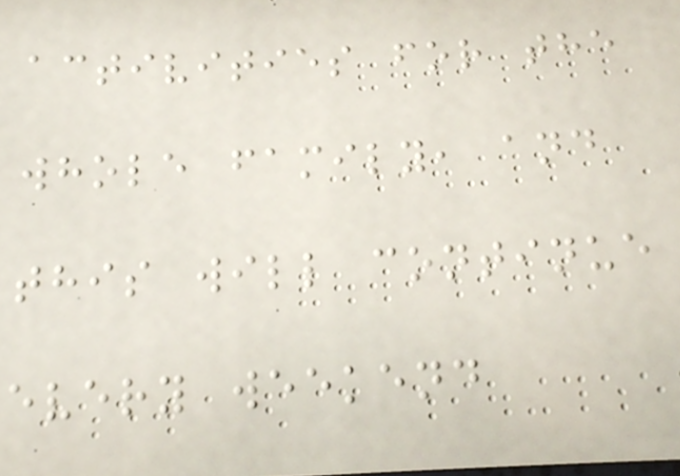activities for the
whole family, and
this will continue
every weekend
